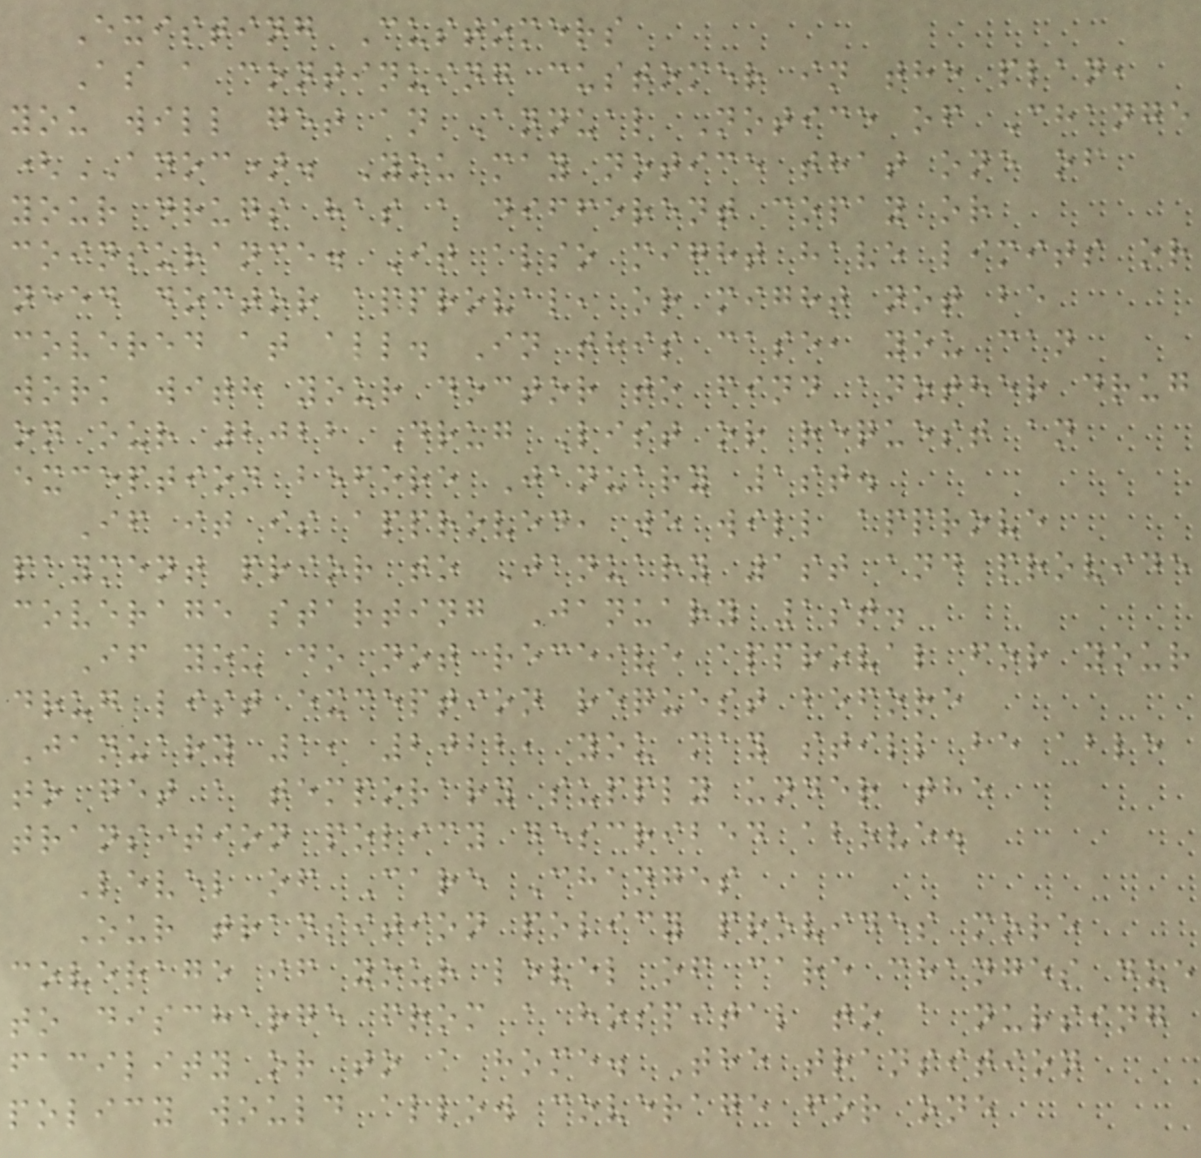Existing Customers
As a continuing customer in the plan,
you will get an Annual Notice of Change
(ANOC). You may notice that one of
your drugs has a different copay or
coinsurance. It also might have limits or
need doctor approval, or might not be
covered at all. In this case, you can
work with your doctor to find another drug
on our 2022 Drug List or request an
exception before January 1st.
If it is approved, we will approve
payment prior to January 1st and provide
coverage starting January 1st.
If you do not receive approval for your
drug list exception request before
January 1, 2022, you may still be able
to get a temporary supply under the
transition policy described above.
Level of Care Changes
Our transition policy provides more
coverage if your level of care changes due
to discharge from a hospital to a nursing
facility or to a home. The transition
policy would allow coverage for one
